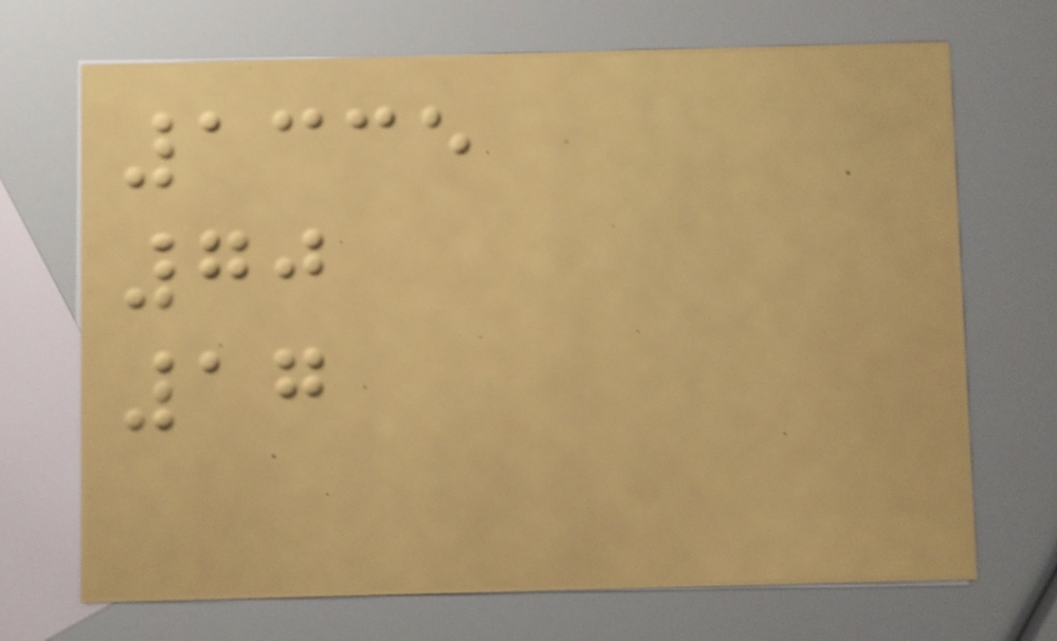1335
70
17
